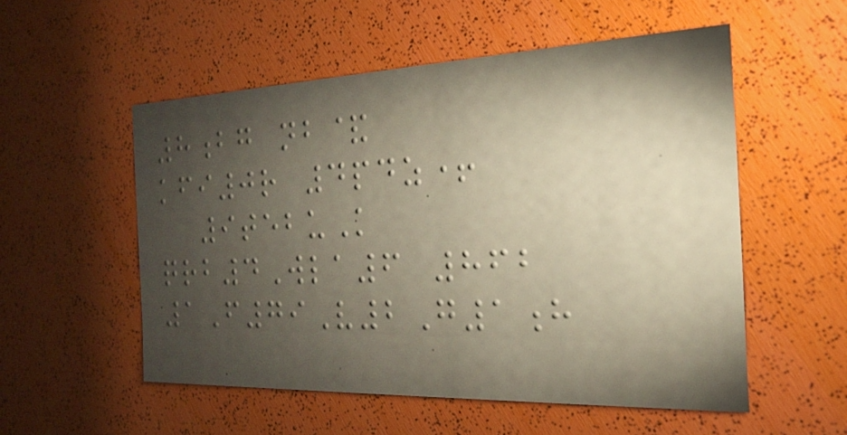8bg nb&
kfi0r 4pdz+
9tebuK
qrb4Wla6 862
1F79V2G1h
